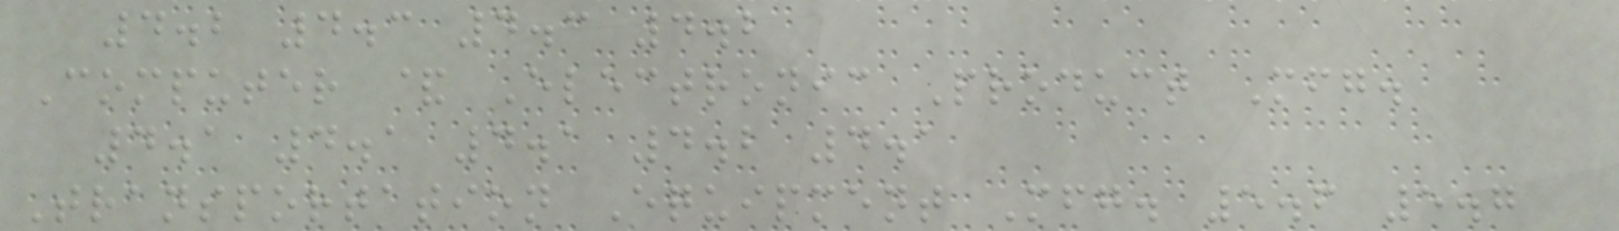4.2 4.3 4.3 4.2
Computer & Electronic Product Mfg.
4.1 4.1 4.1 4.2 4.1
Transportation Equipment Mfg. 5.6 5.7
